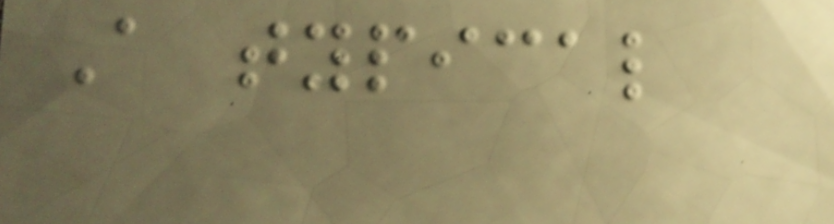A typical
